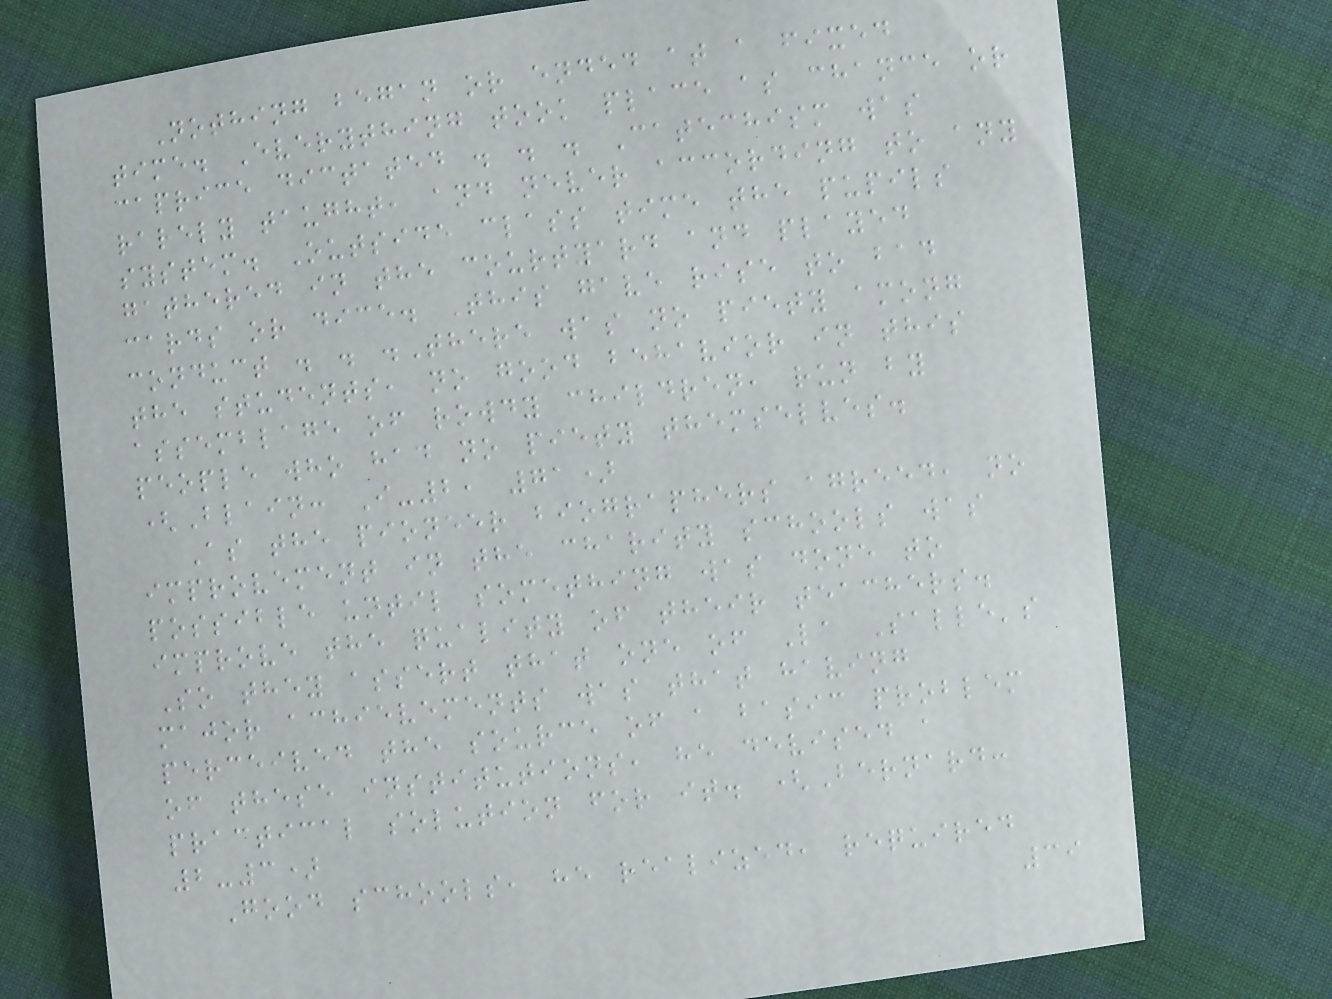Nothing began or ended at a fixed
time. Everything took place as chance or
caprice dictated . . . Catechism was
rarely taught, and never according to any
system. Outside class time the pupils
gathered in the courtyard and played
cards or dice. This gave rise to bad
conduct . . .There was no piety among
the students, no good behavior in this
assemblage of rowdy children, run by
people who had no piety themselves.
(Blain: I-2, 71)
As the pioneer biographers agreed, no
improvement in the charity schools was
possible until something was done to
improve the quality of their teachers.
So they assert that one of La Salle's
major achievements was that having
perceived the source of a basic problem
of these institutions, he devised a
practical solution for it. (Bernard:
2-3)
Good schools, he realized, required
39
